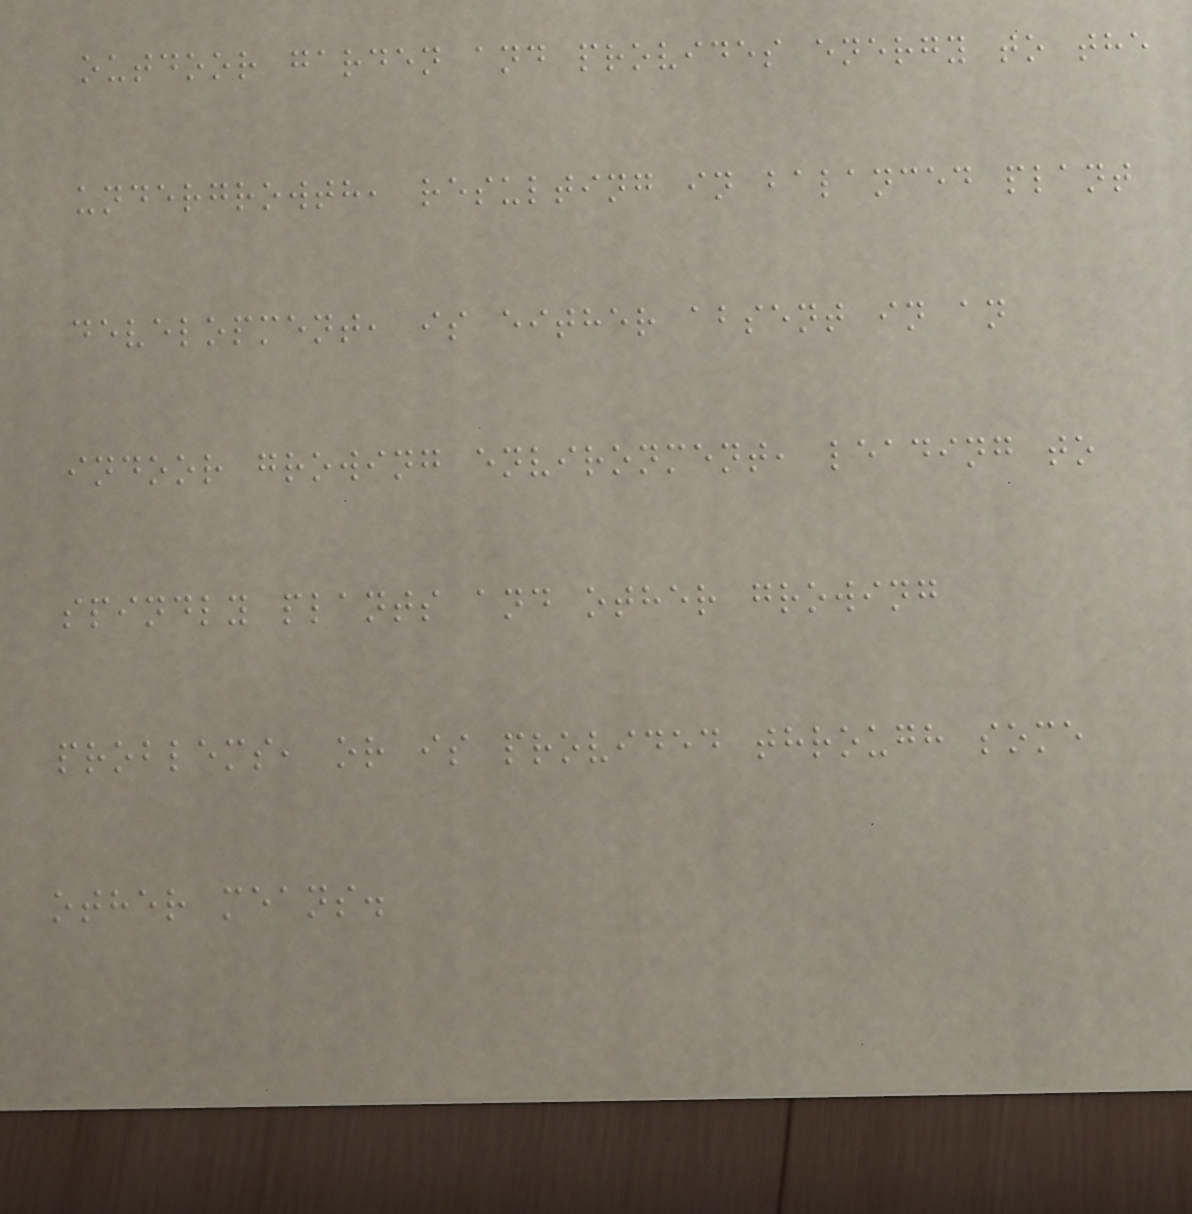outdoor garden and provides energy to the
undergrowth, resulting in balanced plant
development, is either absent in an
indoor growing environment, leading to
spindly plants and other growing
problems, or is provided through some
other means.
